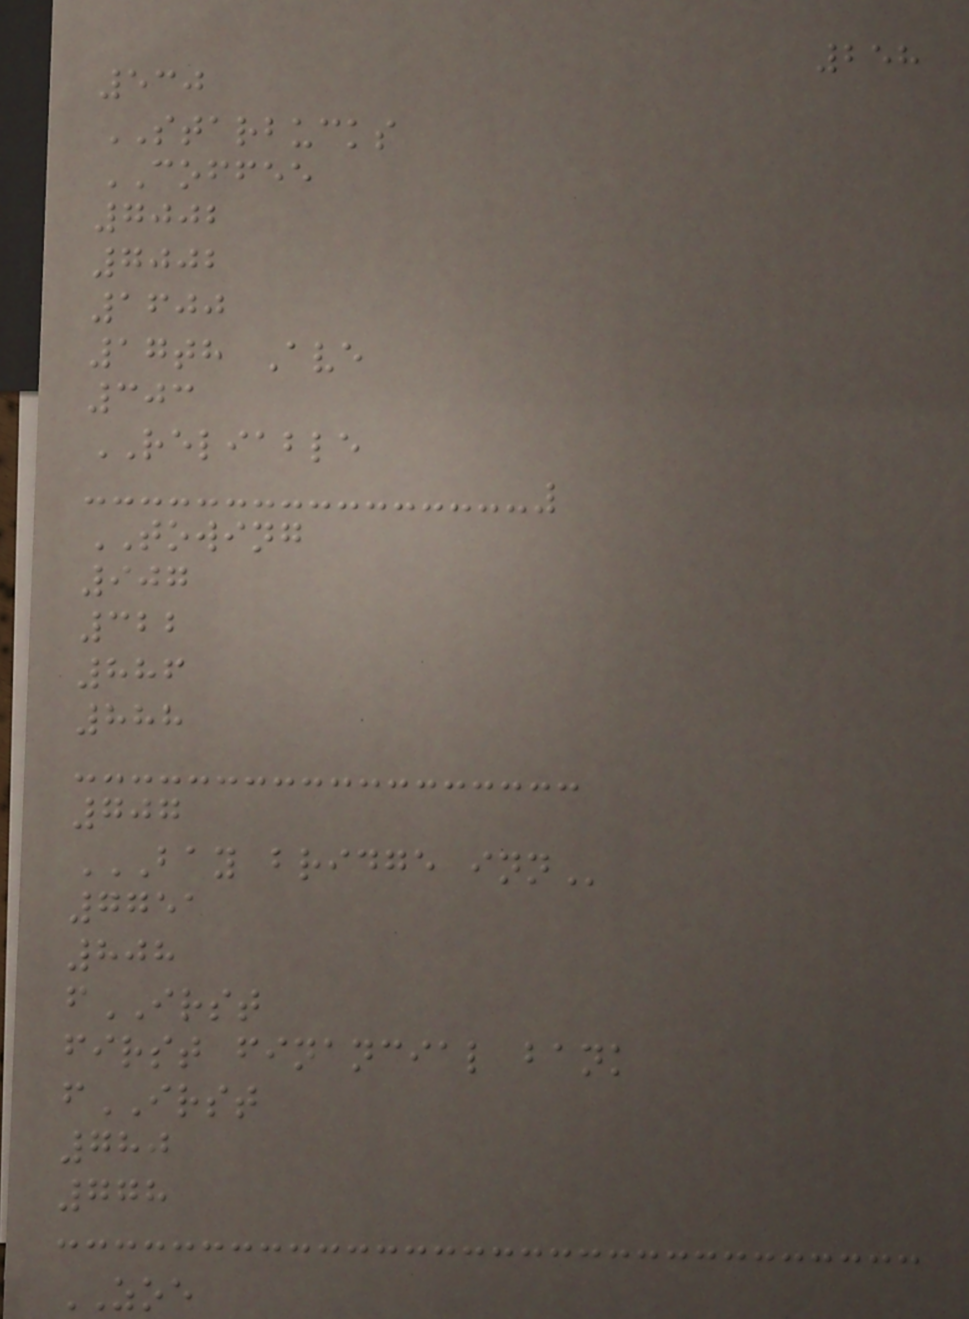258
530
STARBUCKS
COFFEE
7002
7002
1600
17th Ave
303
RELIABLE
TOWING
907
322
886
888
707
BAY BRIDGE INN
7751
808
fIRST
first financial bank
fIRST
780
778
ZOE
